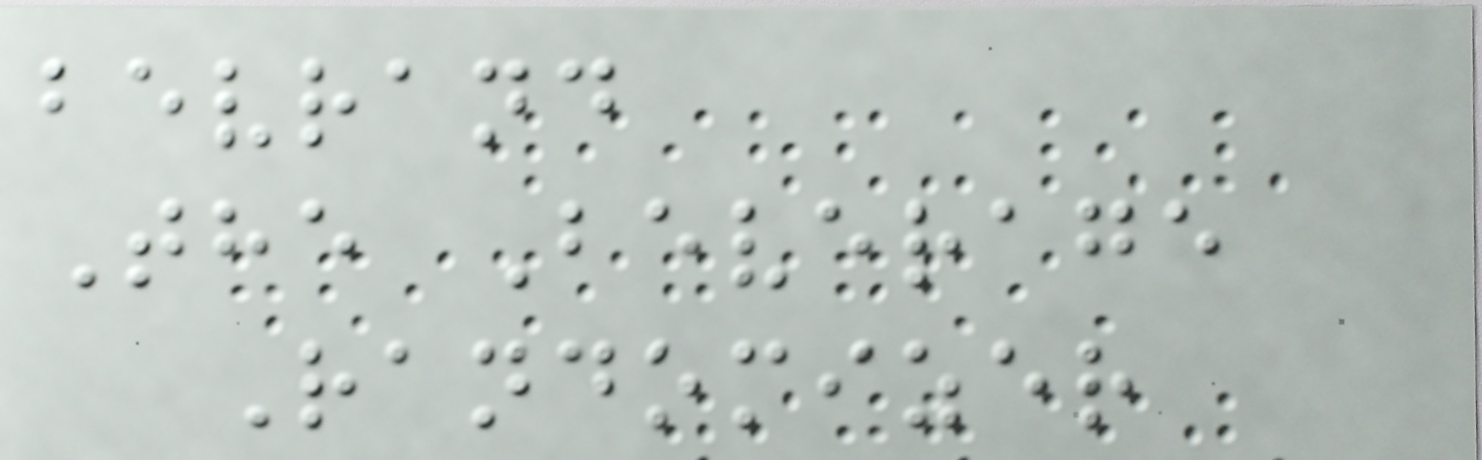bevrand
The Beverage
Randomizer
